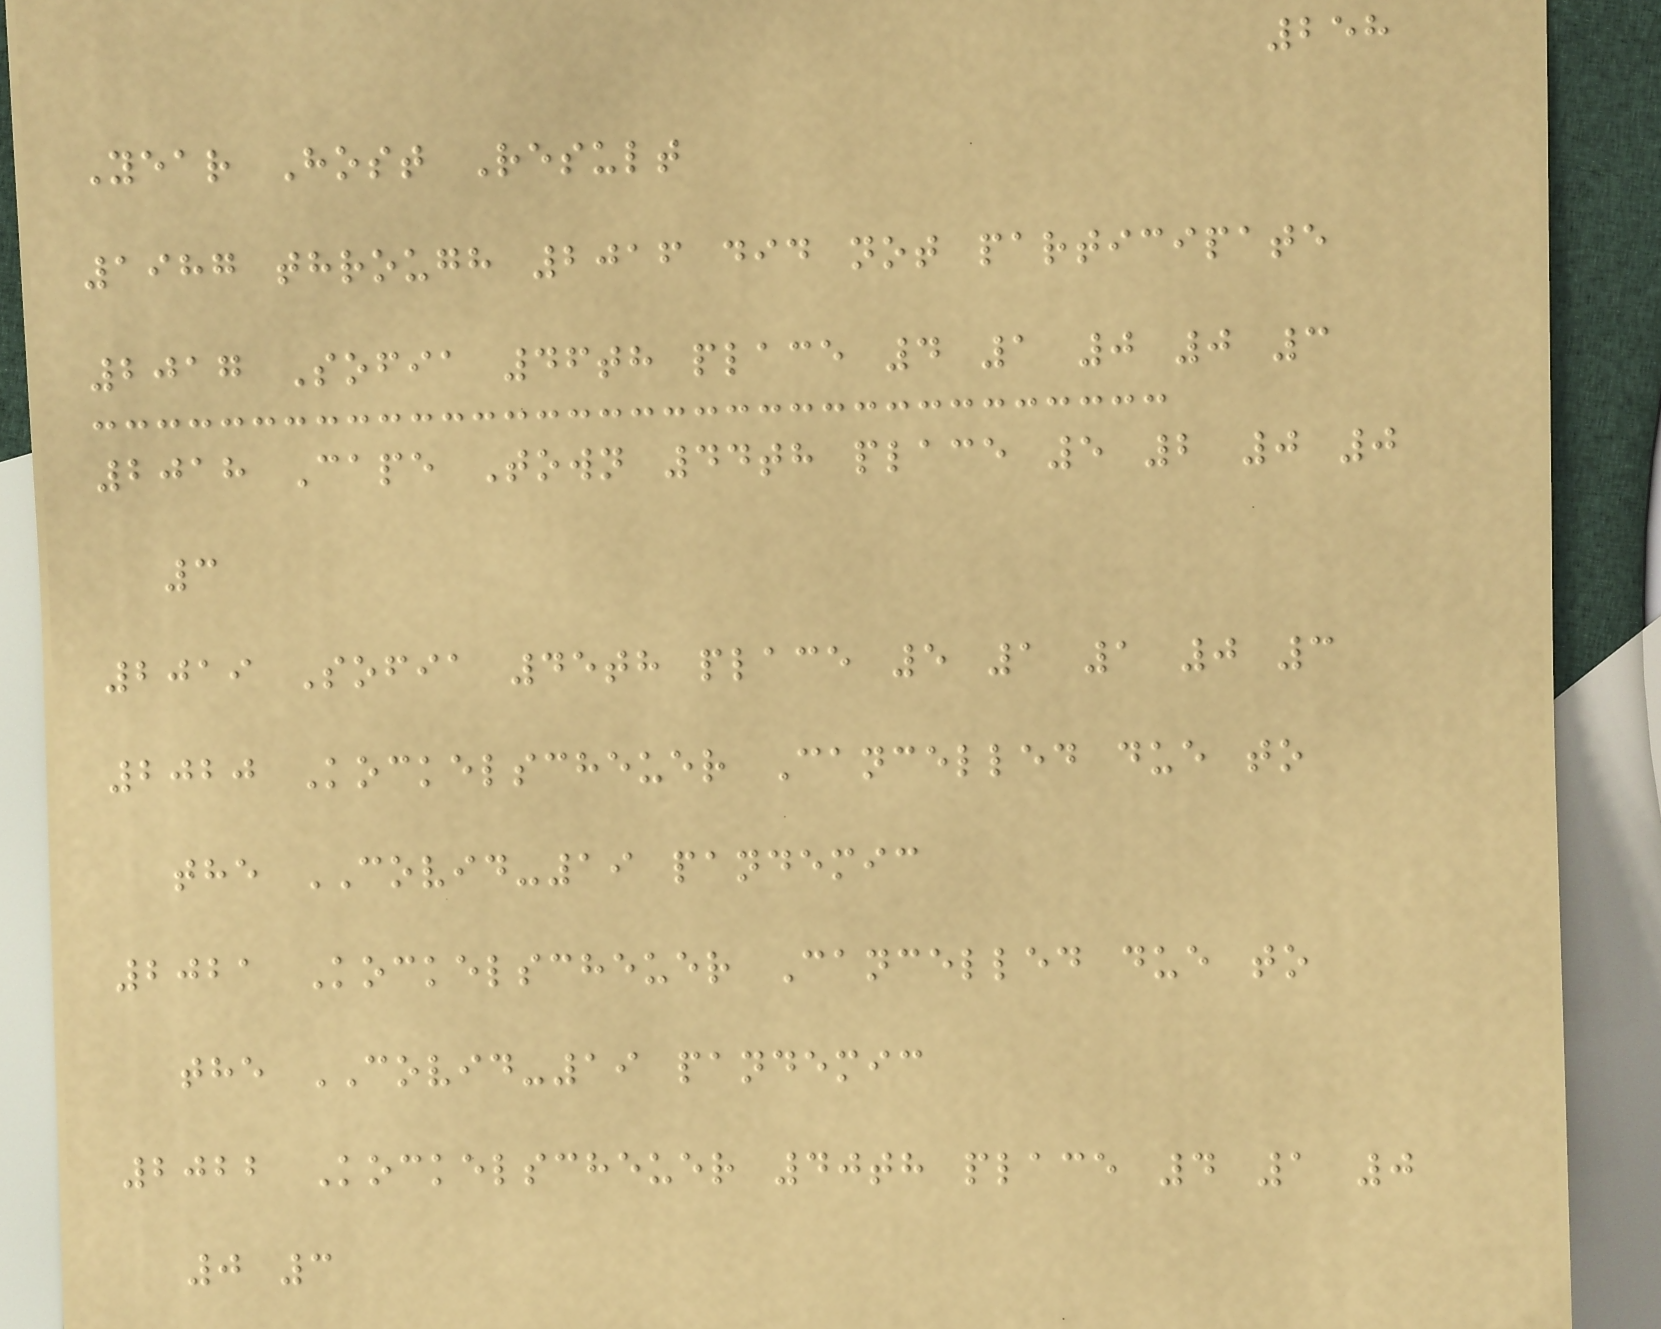258
Year Host Result
1987 through 2016 did not participate
2017 Sofia 46th place 4 1 0 0 3
2018 Cape Town 44th place 5 2 0 0
3
2019 Sofia 45th place 5 1 1 0 3
2020 Kockelscheuer Cancelled due to
the COVID-19 pandemic
2021 Kockelscheuer Cancelled due to
the COVID-19 pandemic
2022 Kockelscheuer 40th place 4 1 0
0 3
